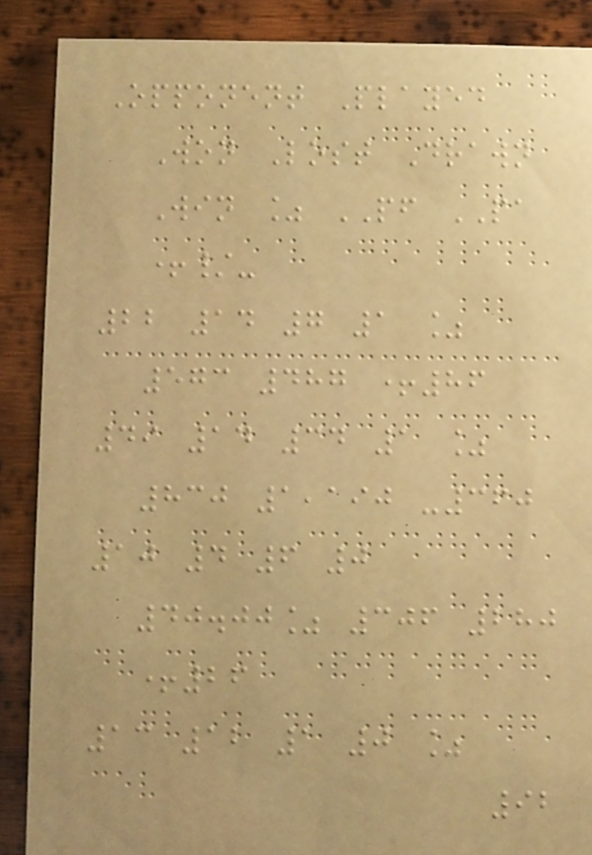Opponent Played
Won Lost Drawn
Win % PF PA
+/-
22 14 7 1 %
573 487 +86
49 14 34 1 %
830 1,190 -360
10 4 6 0
40.00% 306 280
+26
13 12 1 0 %
92
